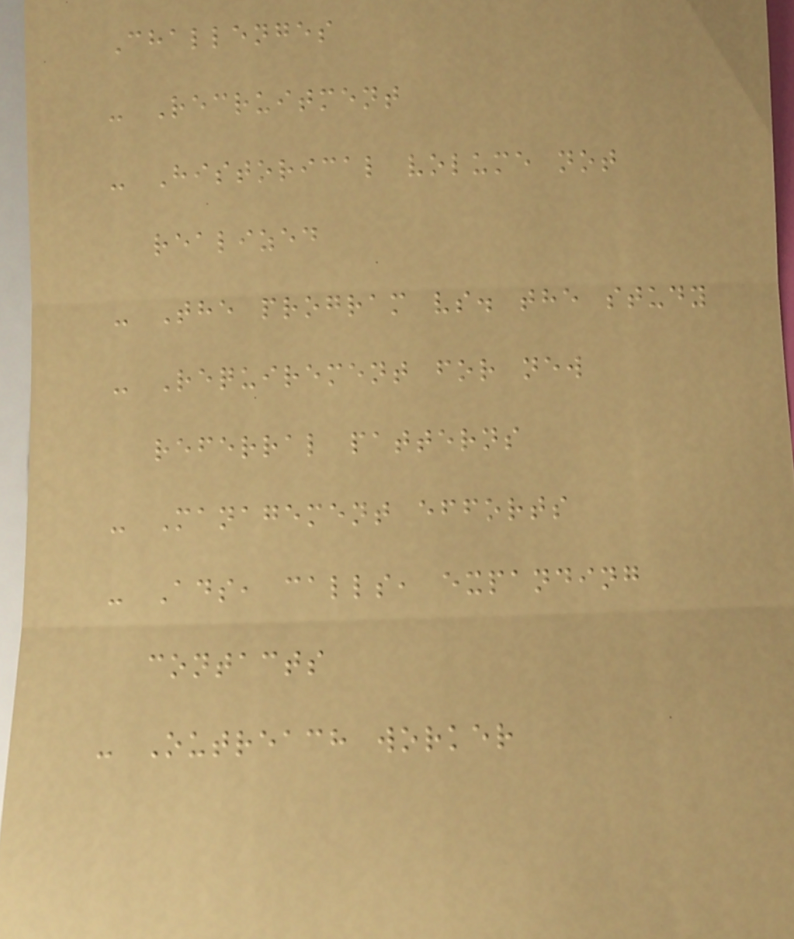Challenges
- Recruitment
- Historical volume not
realized
- The program vs. the study
- Requirement for new
referral patterns
- Management efforts
- Ads, calls, expanding
contacts
- Outreach worker
